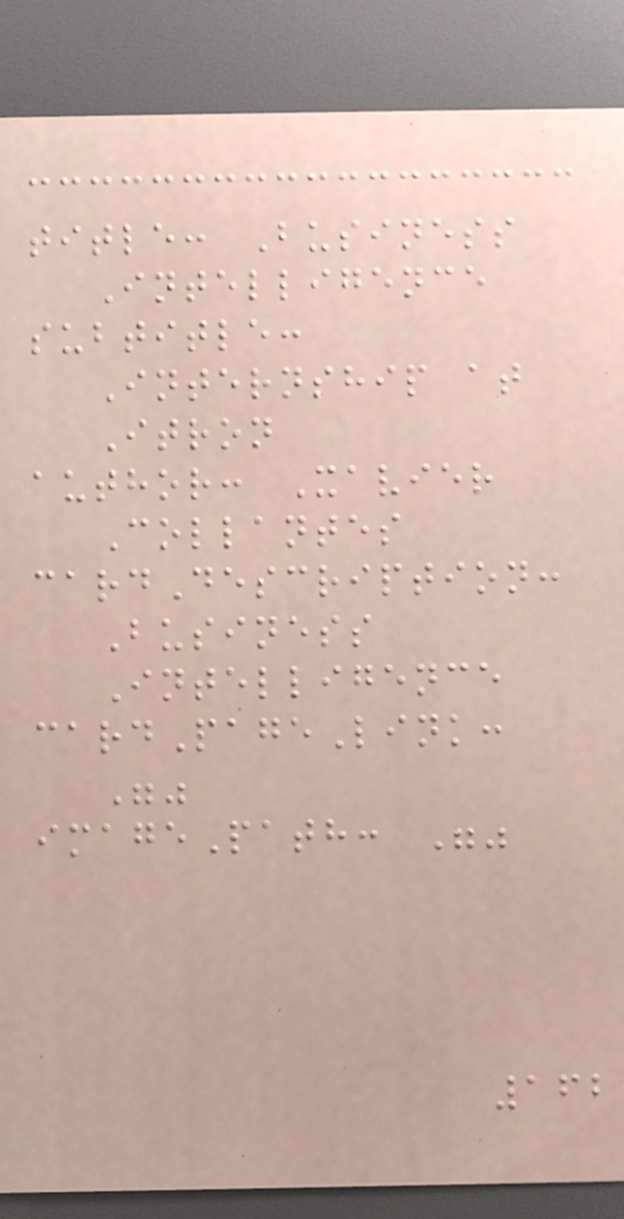title: Business
Intelligence
subtitle:
Internship at
Itron
author: Xavier
Collantes
cardDescription:
Business
Intelligence
cardPageLink:
""
imagePath: ""
162
